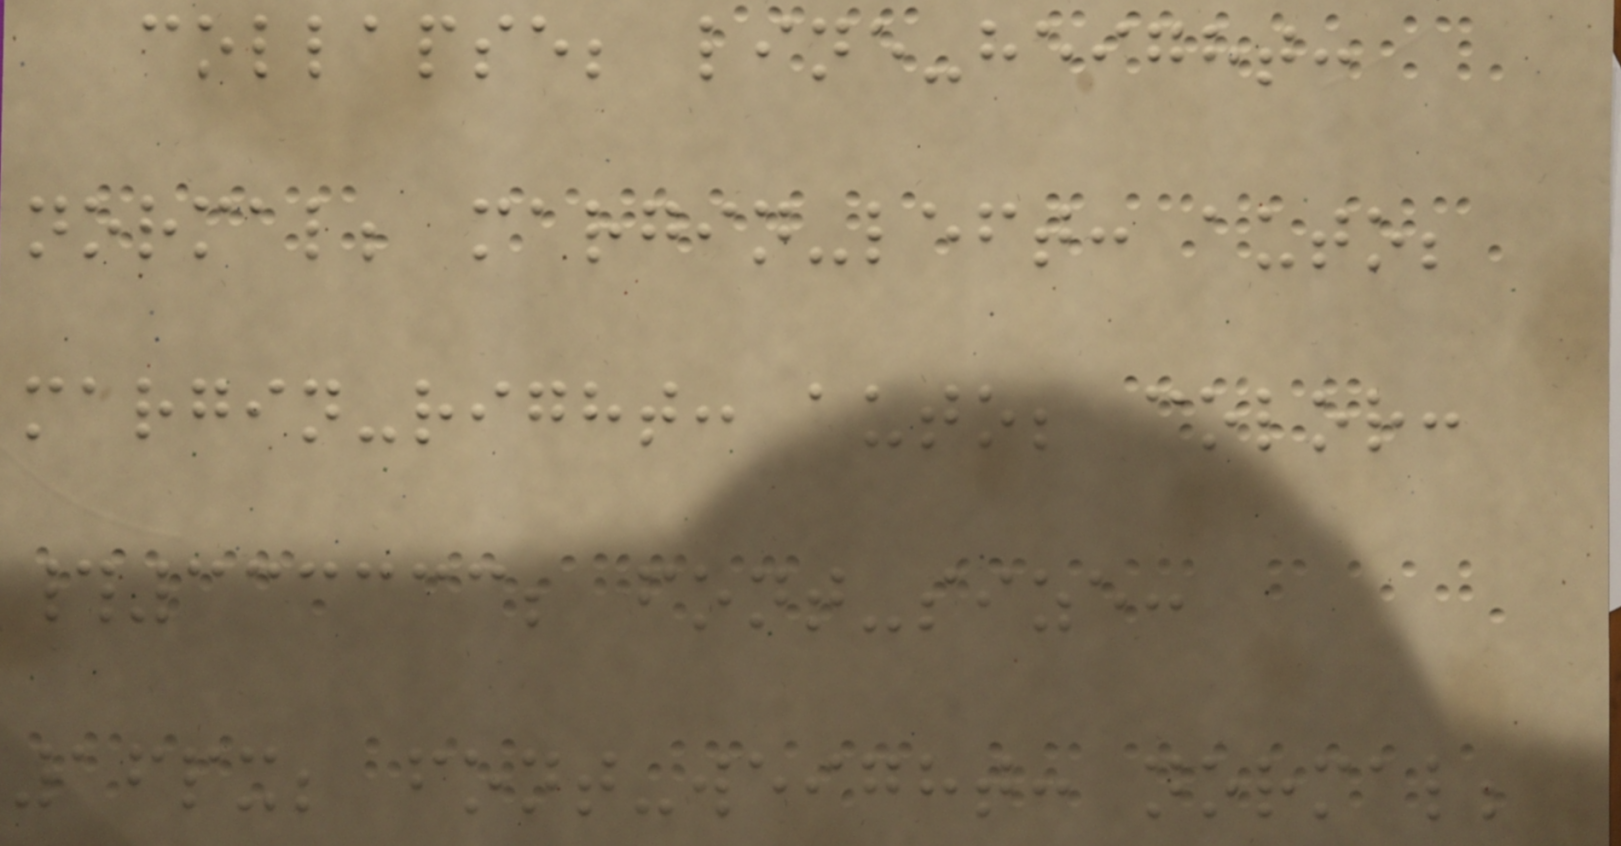collapse; line-height:
normal; margin-left: auto;
margin-right: auto; color:
#333333; font-size:
16px; font-weight: normal;
